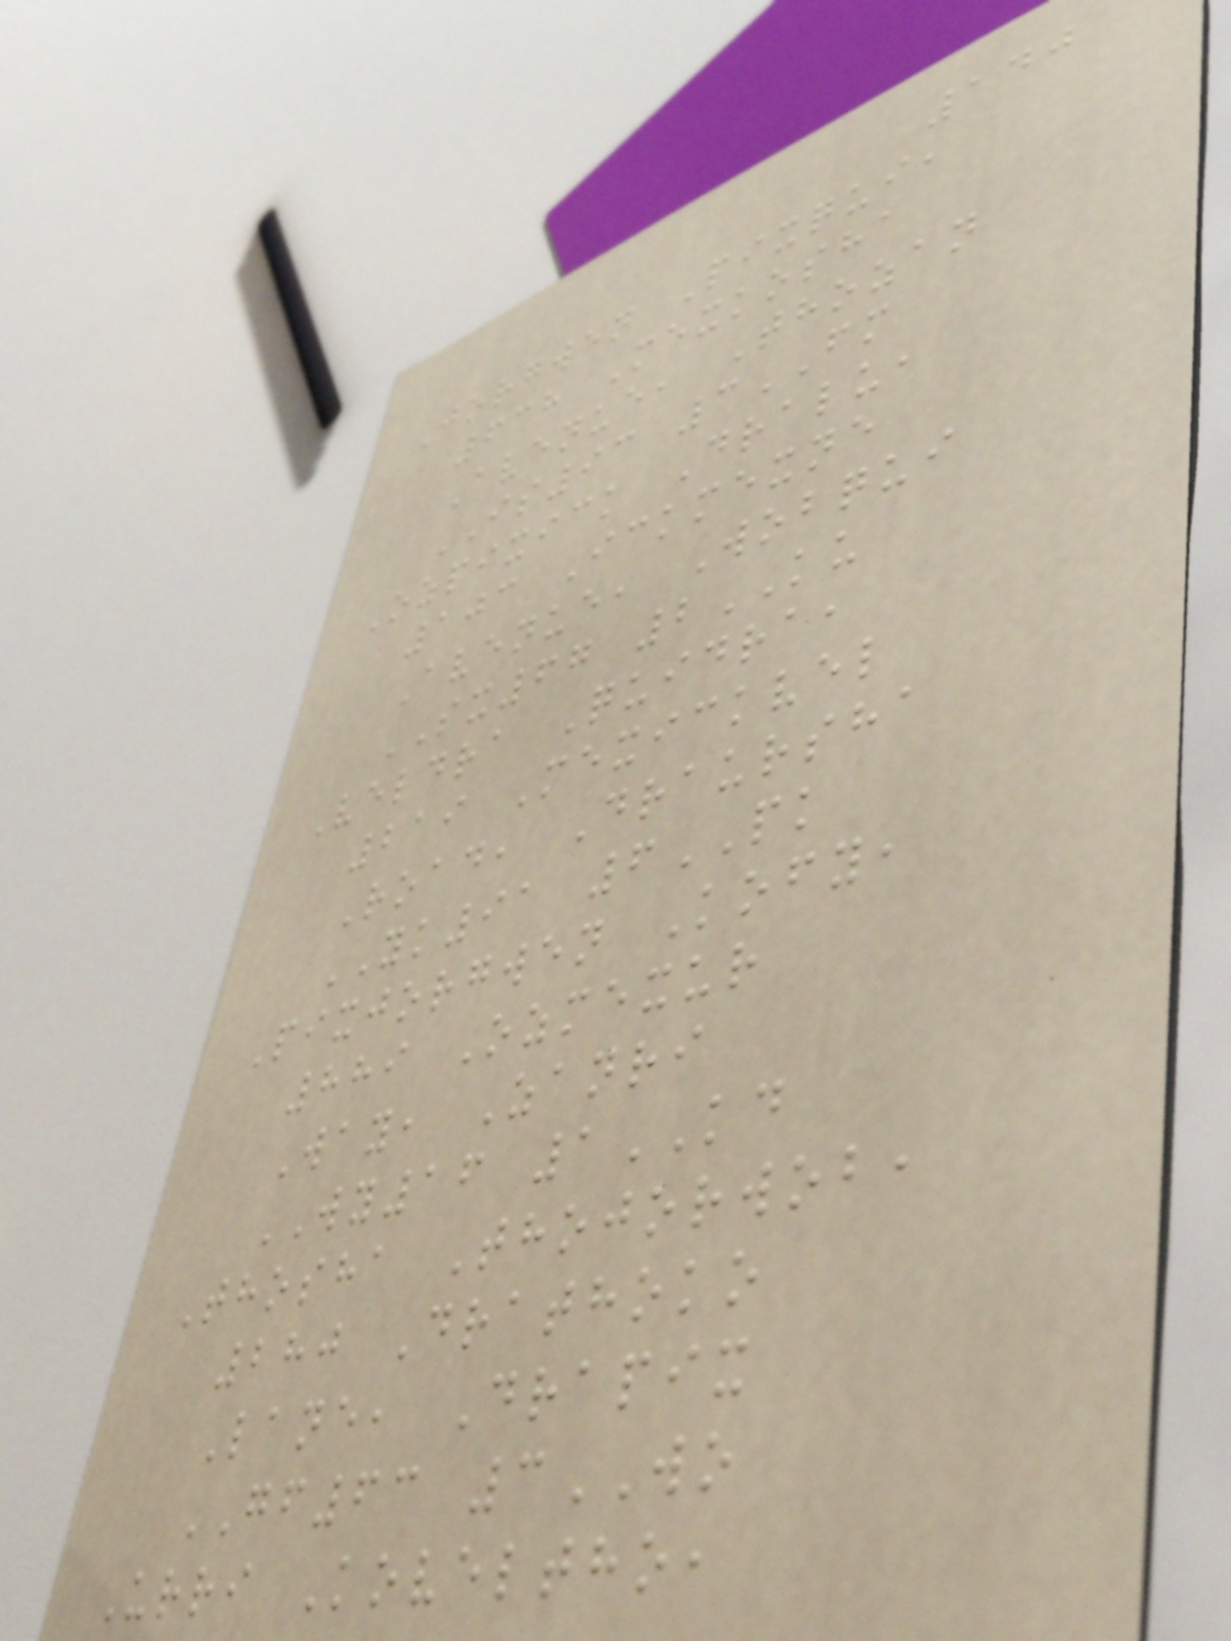140
Jorgwen Pixqui,
638 Mexkosha
Avenue, Thozan
IS93 3FM
Ozpixick Dralu,
103 Ickmexne
Avenue, Wobqui
SX67 2KU
Veldra Quidra,
219 Mexickvel
Road, Draursha
YK91 6PK
Pixjorgwen Kofy,
889 Ozmexur
Way, Zanri
WY16 1KD
Thosha Thojorwob,
280 Drathoko
Lane, Drapix
GF63 3WO
Urri Koveltho,
